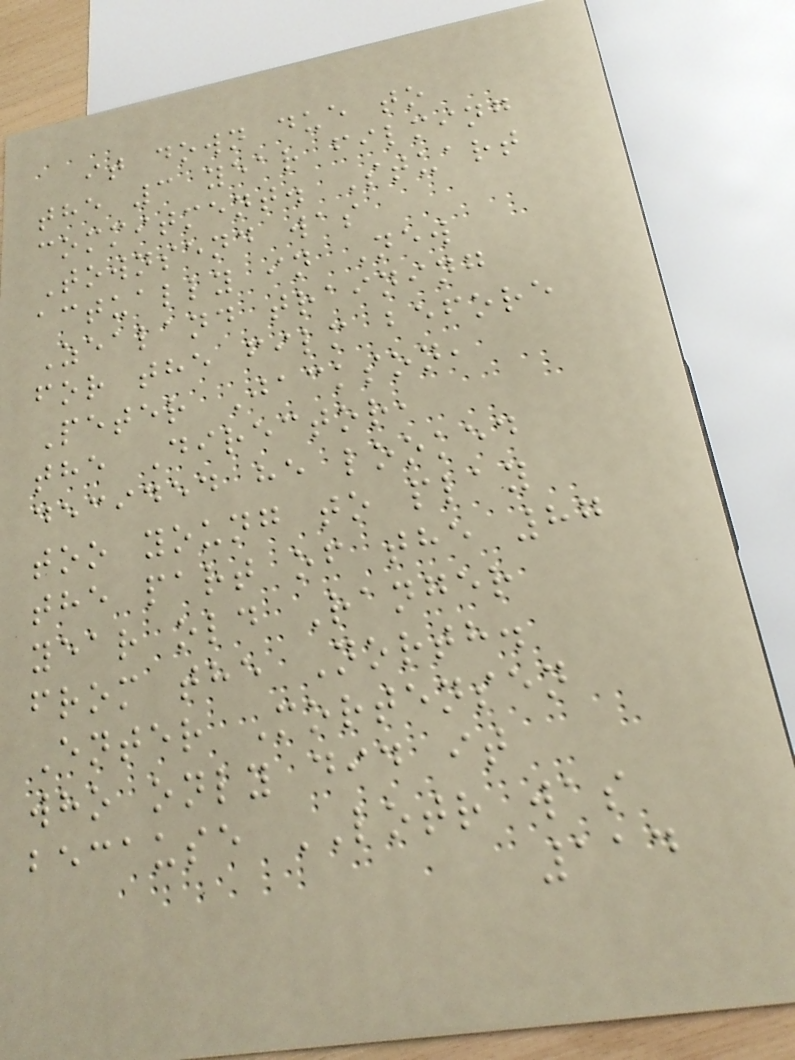it down due to
the 3 year filming
commitment. Stuart
Townsend was
actually in New
Zealand training
for the film before
Peter Jackson,
the Director,
decided he looked
too young to play
the part of the 87
year old Ranger
from the North.
Enter Mortensen
who only did it
because LOTR was
114
